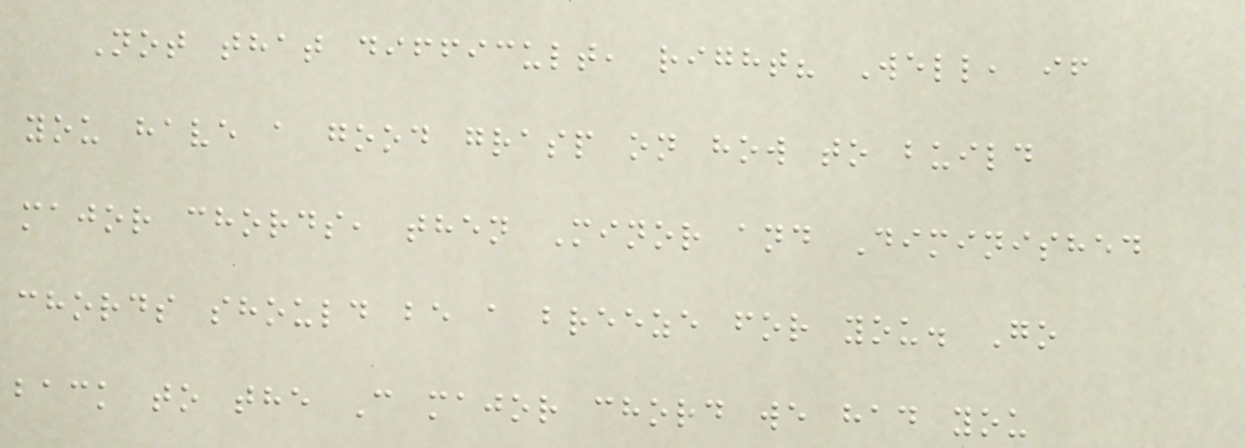Not that difficult, right? Well, if
you have a good grasp on how to build
major chords, then Minor and Diminished
chords should be a breeze for you. Go
back to the C major chord we had you
